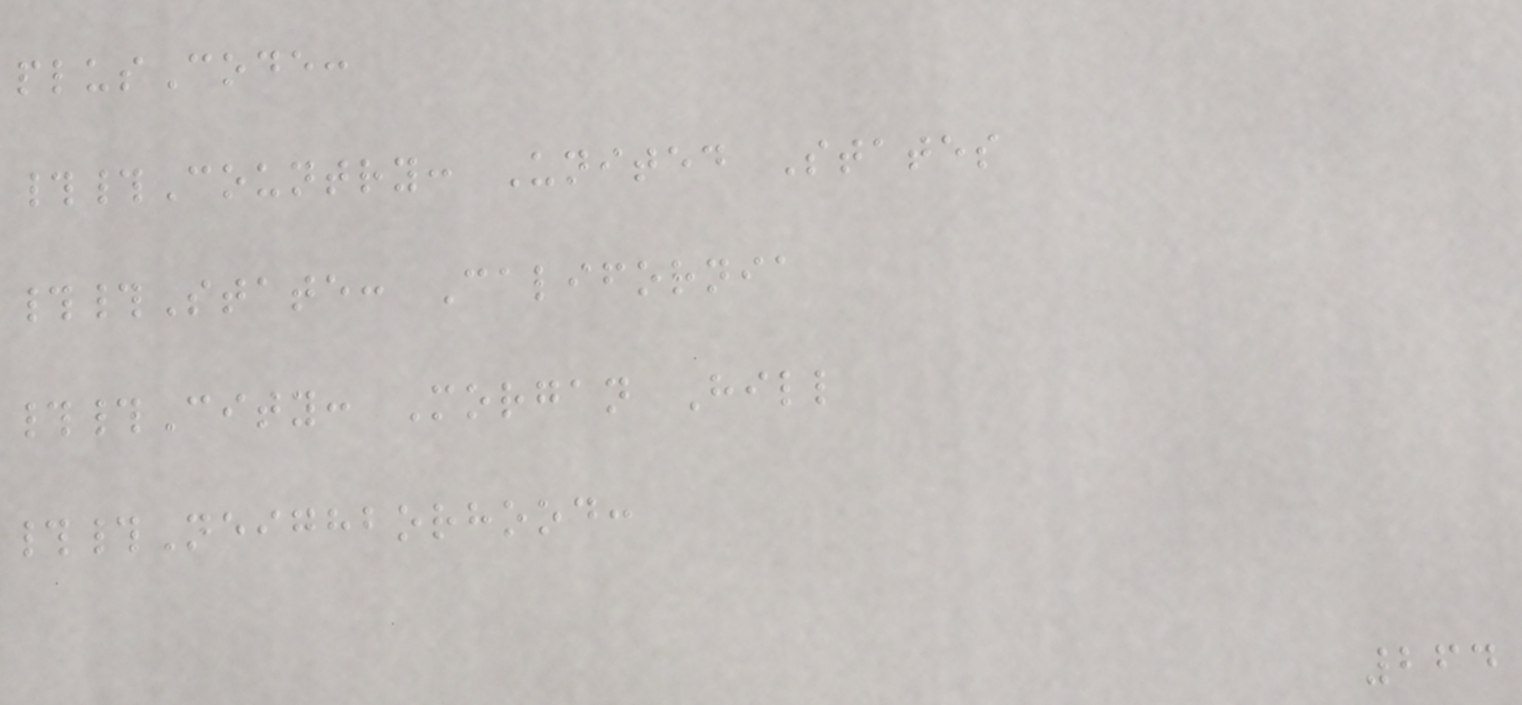plusCode:
##Country: United States
##State: California
##City: Morgan Hill
##Neighborhood:
264
